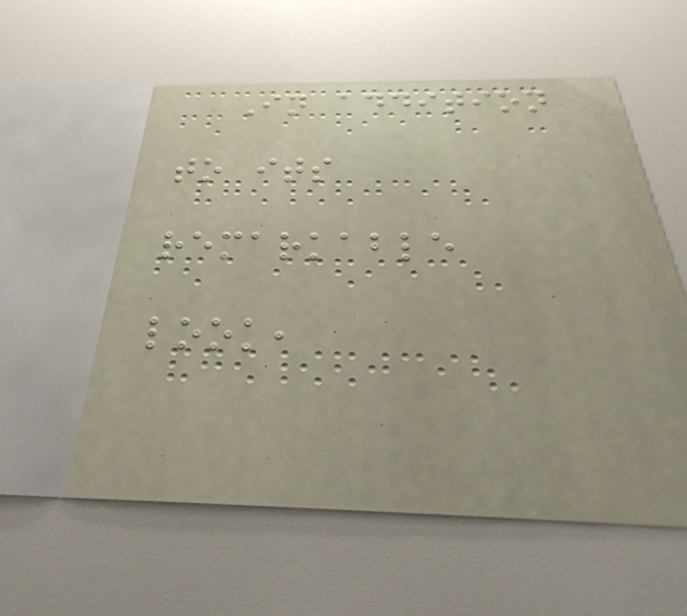In addition
to its
remarkable
look,
